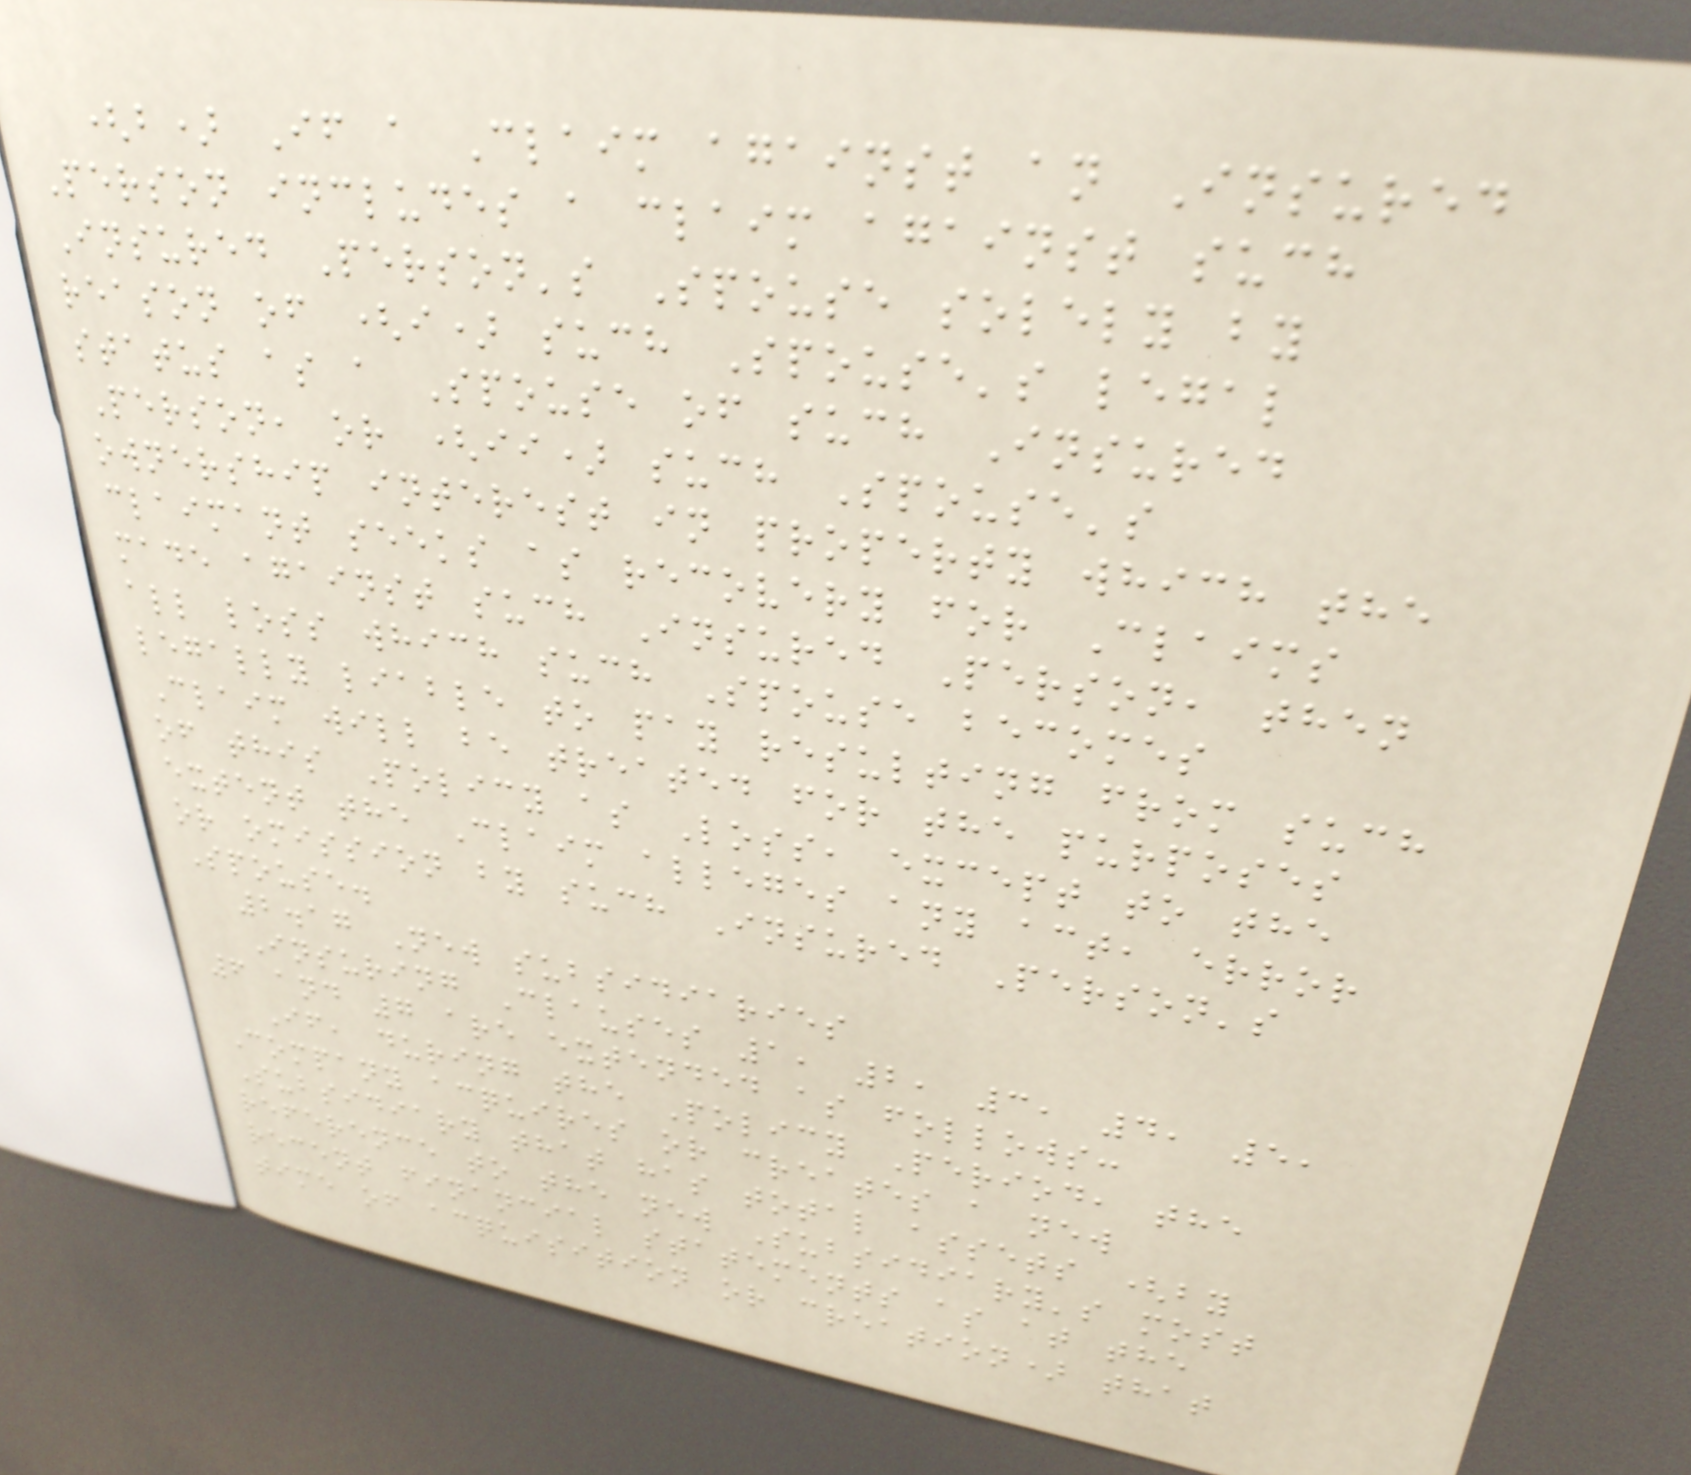(b) If a Claim against an Insured
Person includes a claim against such
Insured Person's Spouse solely by
reason of (i) such Spouse's legal
status as a Spouse of such Insured
Person, or (ii) such Spouse's
ownership interest in property which the
claimant seeks as recovery for Claims
made against such Insured Person, then
all loss which such Spouse becomes
legally liable to pay resulting from such
Claim will be treated for the purposes
of this Policy as Loss, except to the
extent the Claim alleges any act, error
or omission by such Insured Person's
Spouse.
2.17 New subsidiaries
Insuring Clauses 1, 2, 3, 4, 5,
6 and 7 are extended as follows:
If, during the Policy Period, the
Company acquires or creates a new
Subsidiary that has total assets (by
reference to the new Subsidiary's most
recent financial statements as at the
time of acquisition or creation) that
